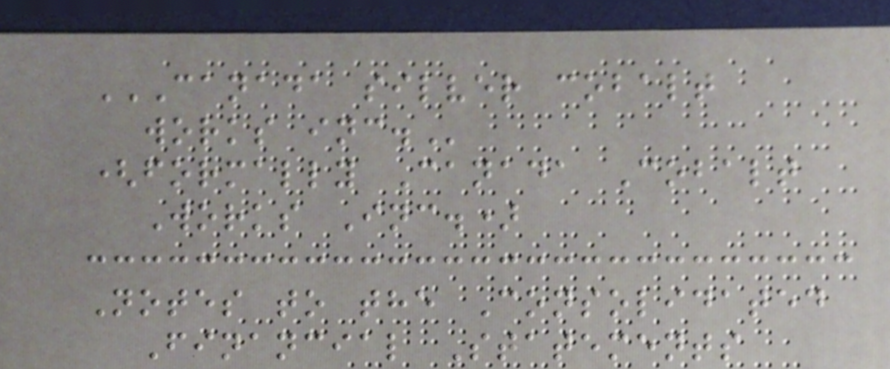CANADA SILVER COBALT
WORKS INC.
(formally Canada Cobalt
Works Inc.)
Notes to the Consolidated
Financial Statements
